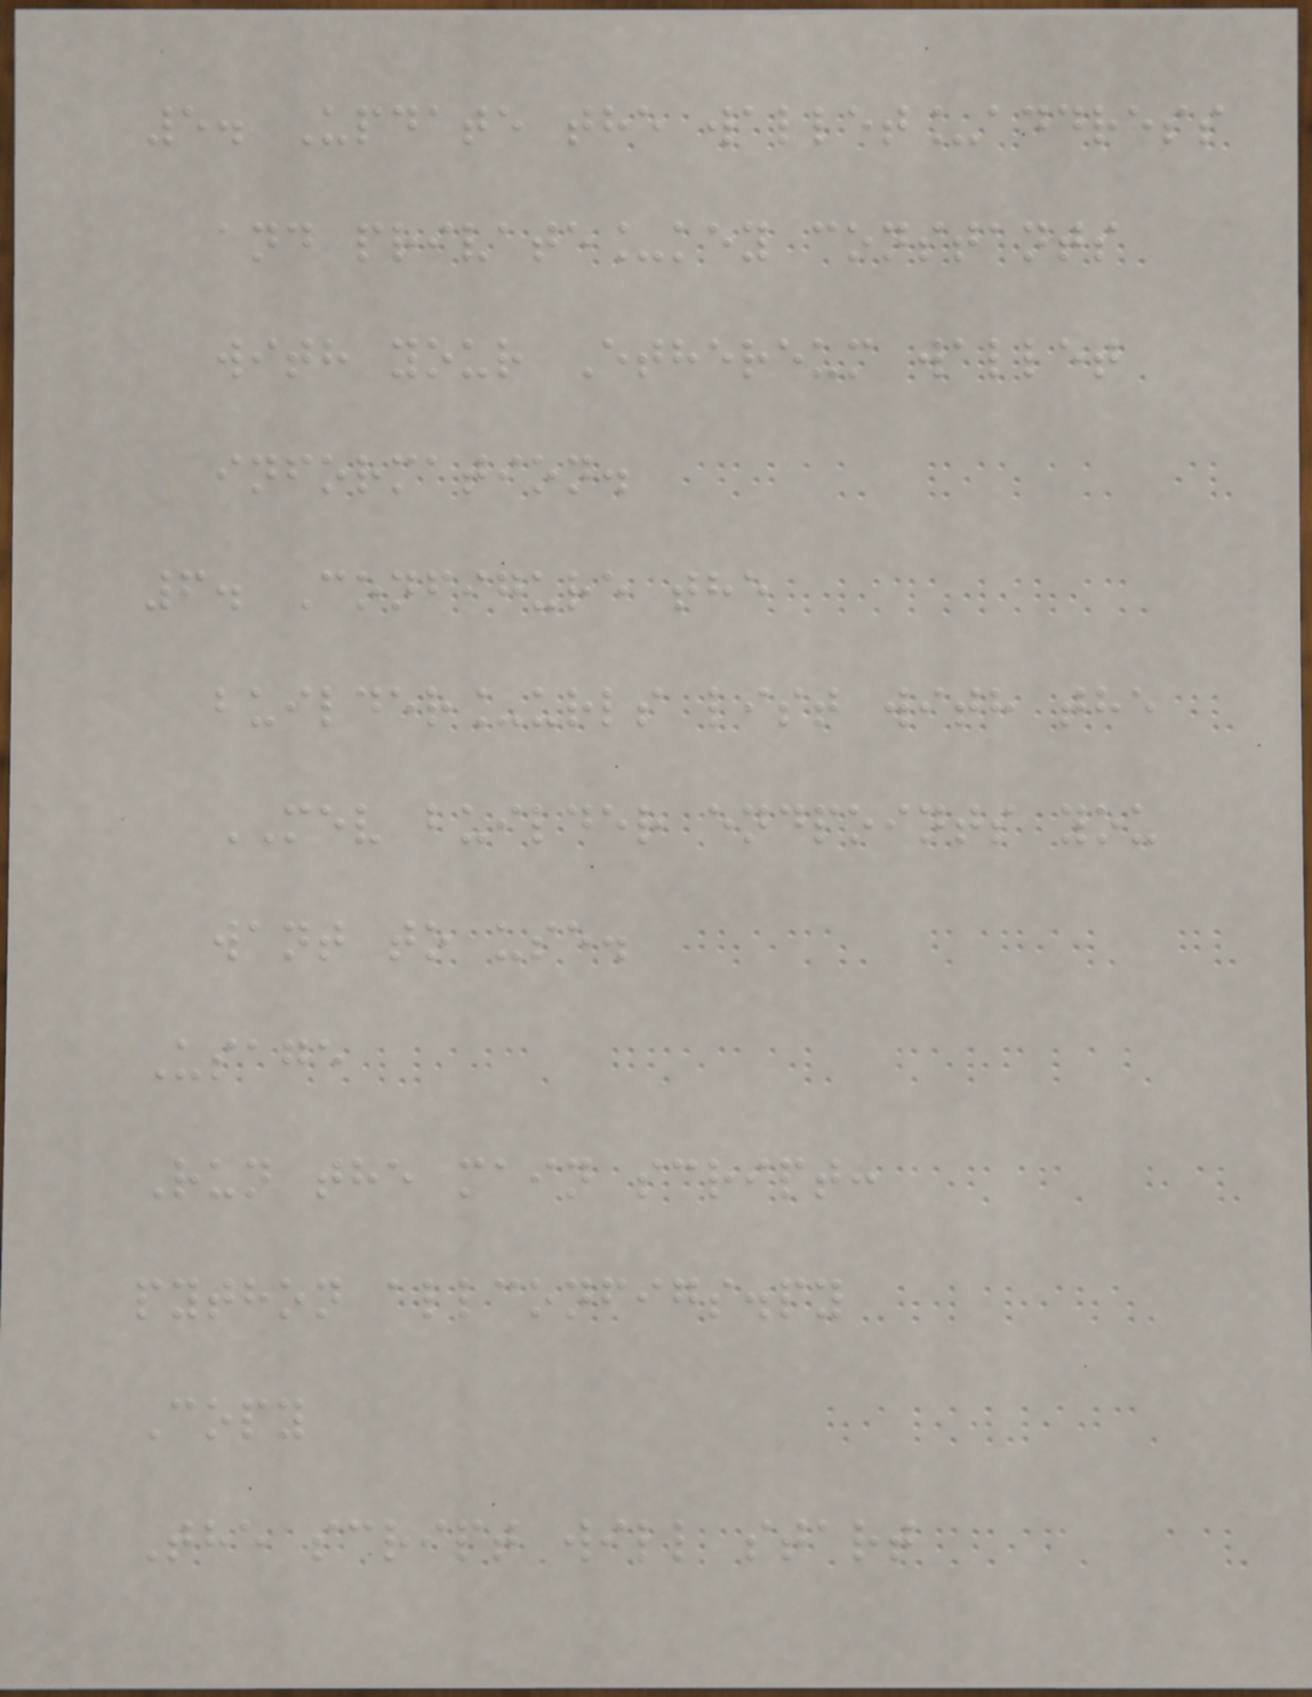5. Update the wallet_address
and private_key constants
with your Ethereum wallet
information.
6. Configure the
builder_urls list with the
MEV builder endpoints you
want to use.
Usage
Run the main script:
python allconfigs.py
Copy
The script will start
